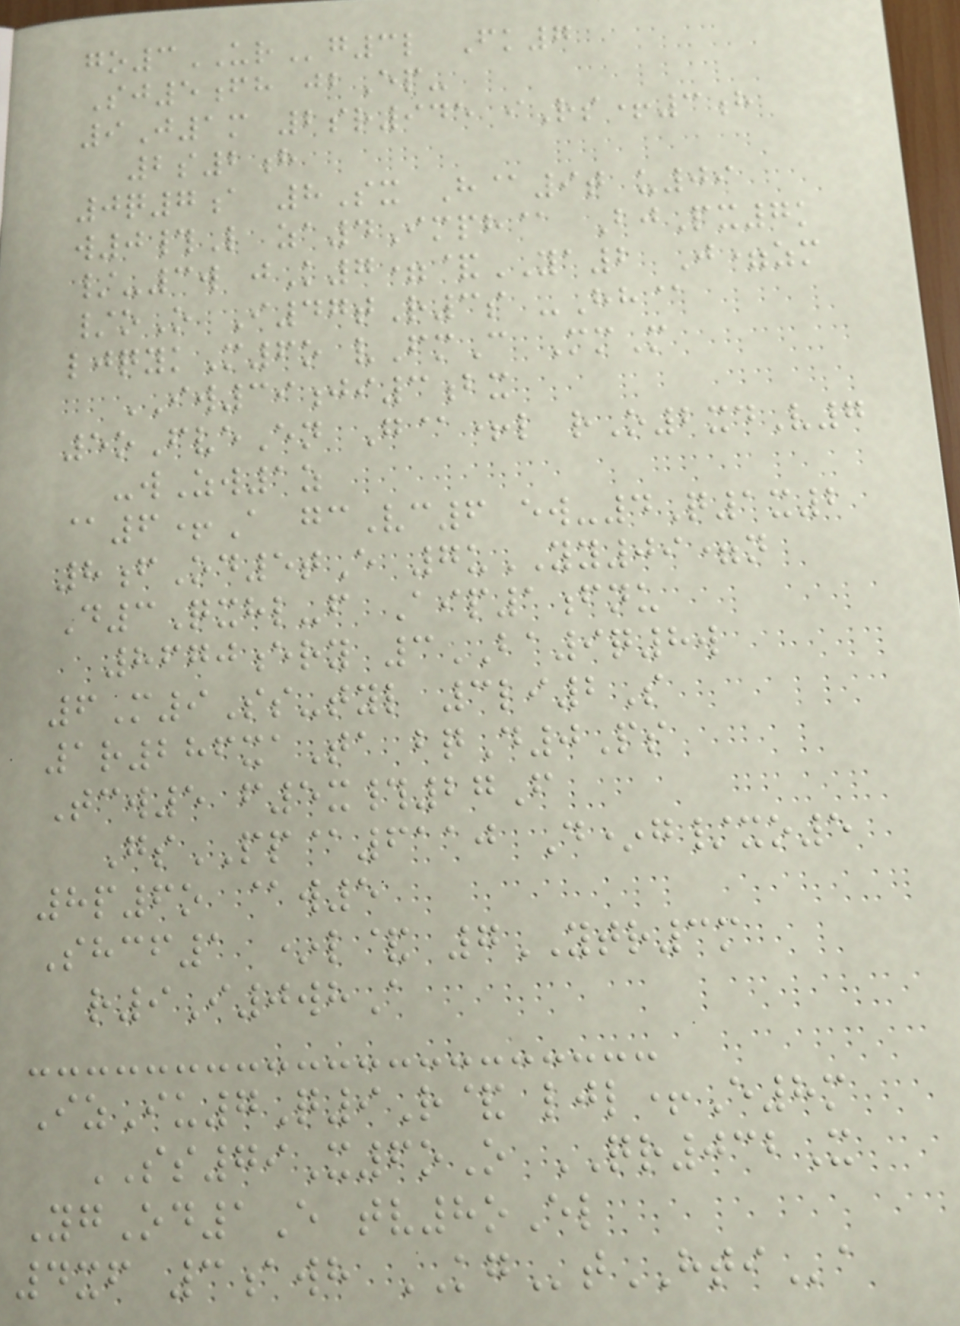go3URg3l Fk7
Sj5fh jbEp-
9J1m 2sr945 iRs+3h
2s2h
0q7a 8Sx H@9t u09
w0#L za4Imph@ BjPx7k
/-3w jK7=&YA2 J=zm
/oO I47tR3s -Hh@
ljqykM6o vFmC MmM
IW39ji3bx
5oFveEn G@+l rO2xdV7
-wZw1z
@6+A gcVc6 ew-4Q1x2
8fOd5tE 7uYY09=n
D3Qxhl-f Aip1fnu
8670ery 3BA9q8w
6M9Ss-tyl 3li2S
1r286xaTa bqD0Ps
Tcw5 f5x#27F
GsPP@6110 D*g/xo5
8p6o @w5
Shcf1 *l& 7YTR3m
r9I0whA
IzIu7Q9R& ljl+E8m
SS79X6oO QR032X
YgOd1E tv8oEl
4xf 3awh KGtHTIa
